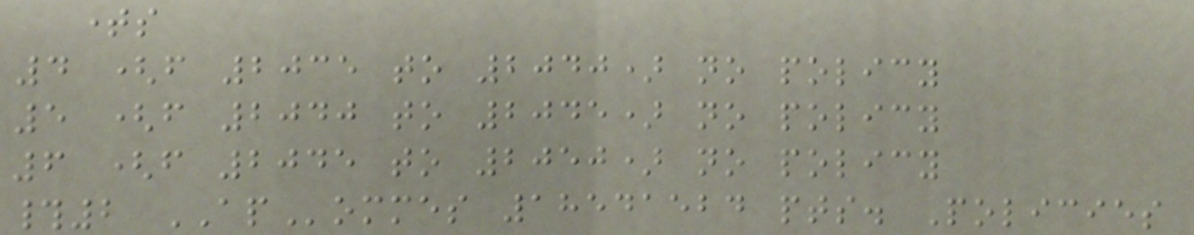times
4 (from 2035 to 2040) no policy
5 (from 2040 to 2045) no policy
6 (from 2045 to 2050) no policy
#2 APommes 18541524 pts. Policies
